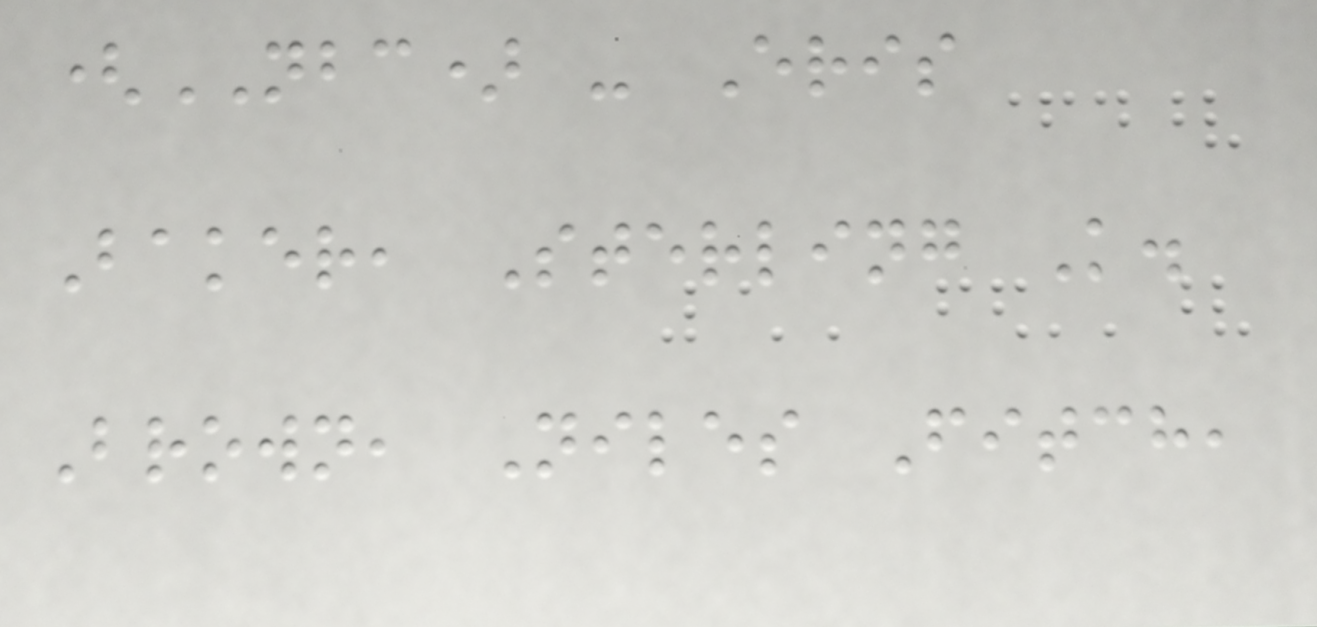(NBC) - Eris
Baker, Sterling K.
Brown, Niles Fitch,
